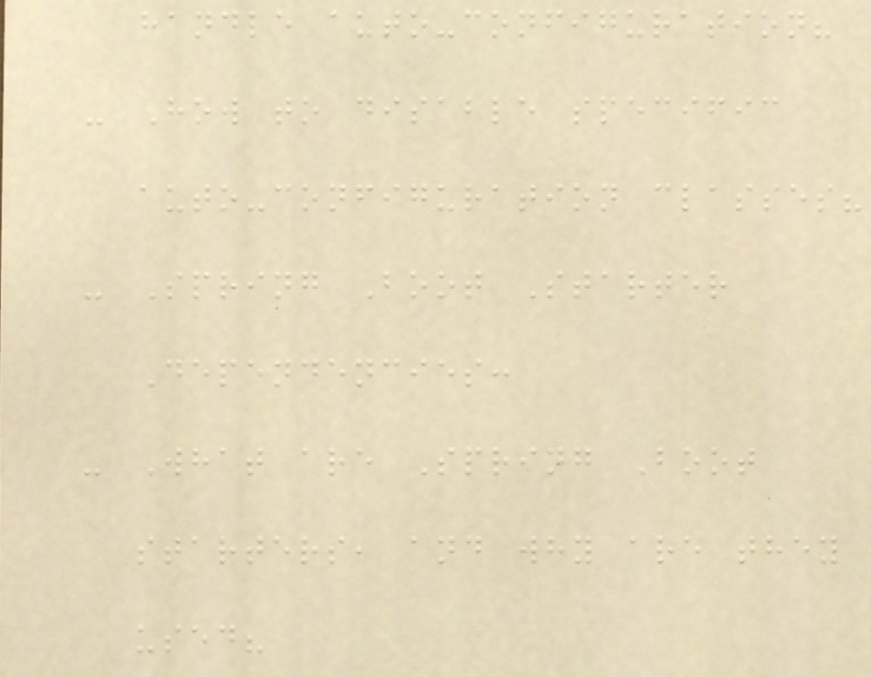handle auto-configuration?
- How to disable specific
auto-configuration classes?
- Spring Boot Starter
Dependencies:
- What are Spring Boot
starters, and why are they
used?
